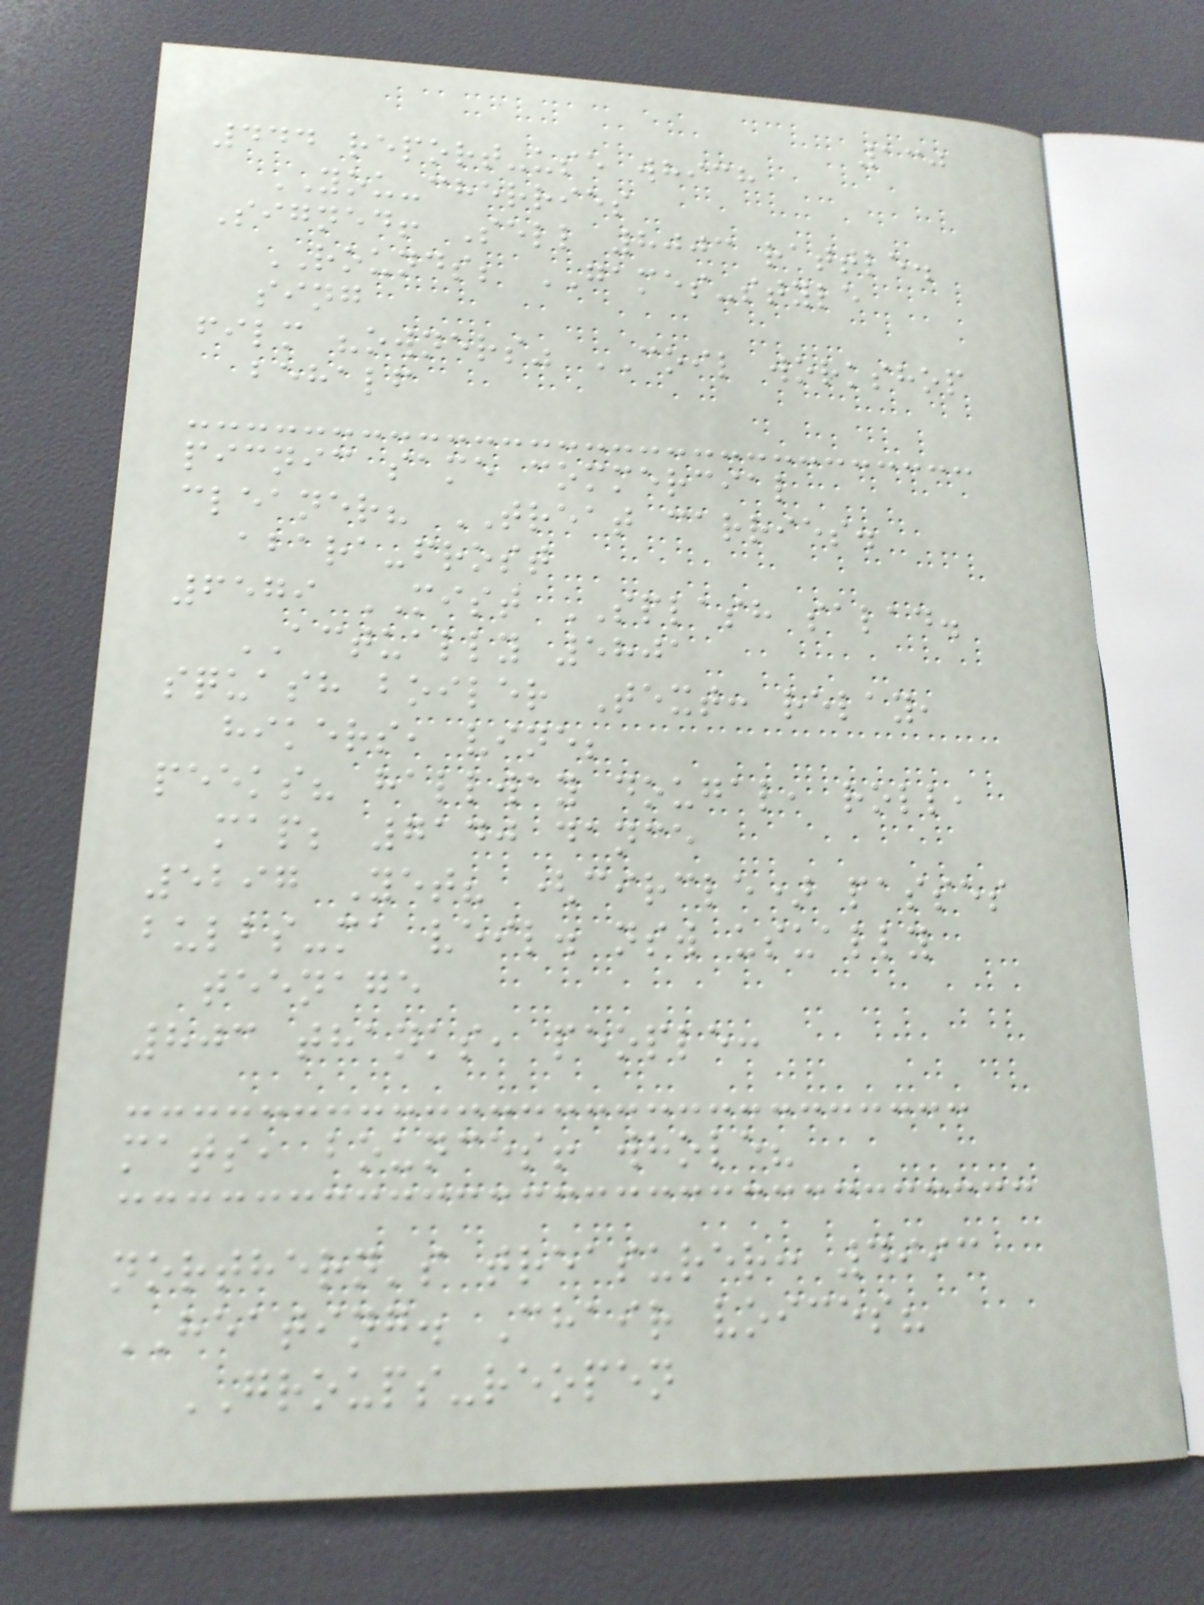130
444 report-use which
YOU-cherries
Signed! Sell 8003 rattle.
ROUNDS; GAMES-style
sing
film "owners" COIL workshop
behalf
picnic same commercial
cleaner? TREAT carries.
abara-frost
6579 MIST SPLASH salad.
ACTUALLY 5801
squash boiler Text: relay,
hikers, vine;
peeks? hallway dougal, roll,
map; 7140 dance
5297 Yet? (circle) passes
bulbs-ma veil. nsw usually
teenage
803 thanks, people:
mats, bounces! whole?
northern's treasurer: 4993
HEATING. Chair voices?
GROUPS-reopen
